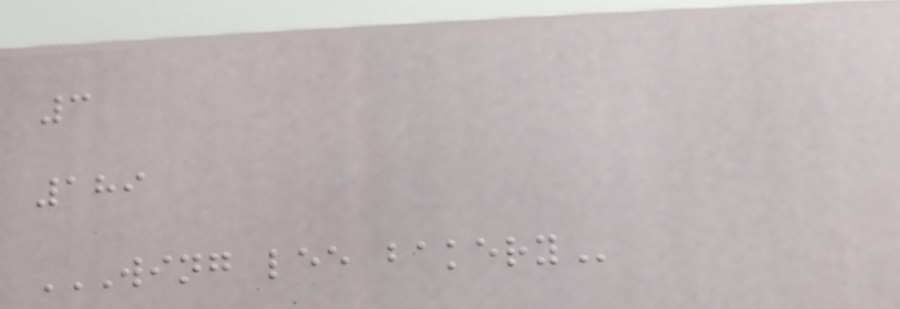3
189
WING LEE BAKERY
